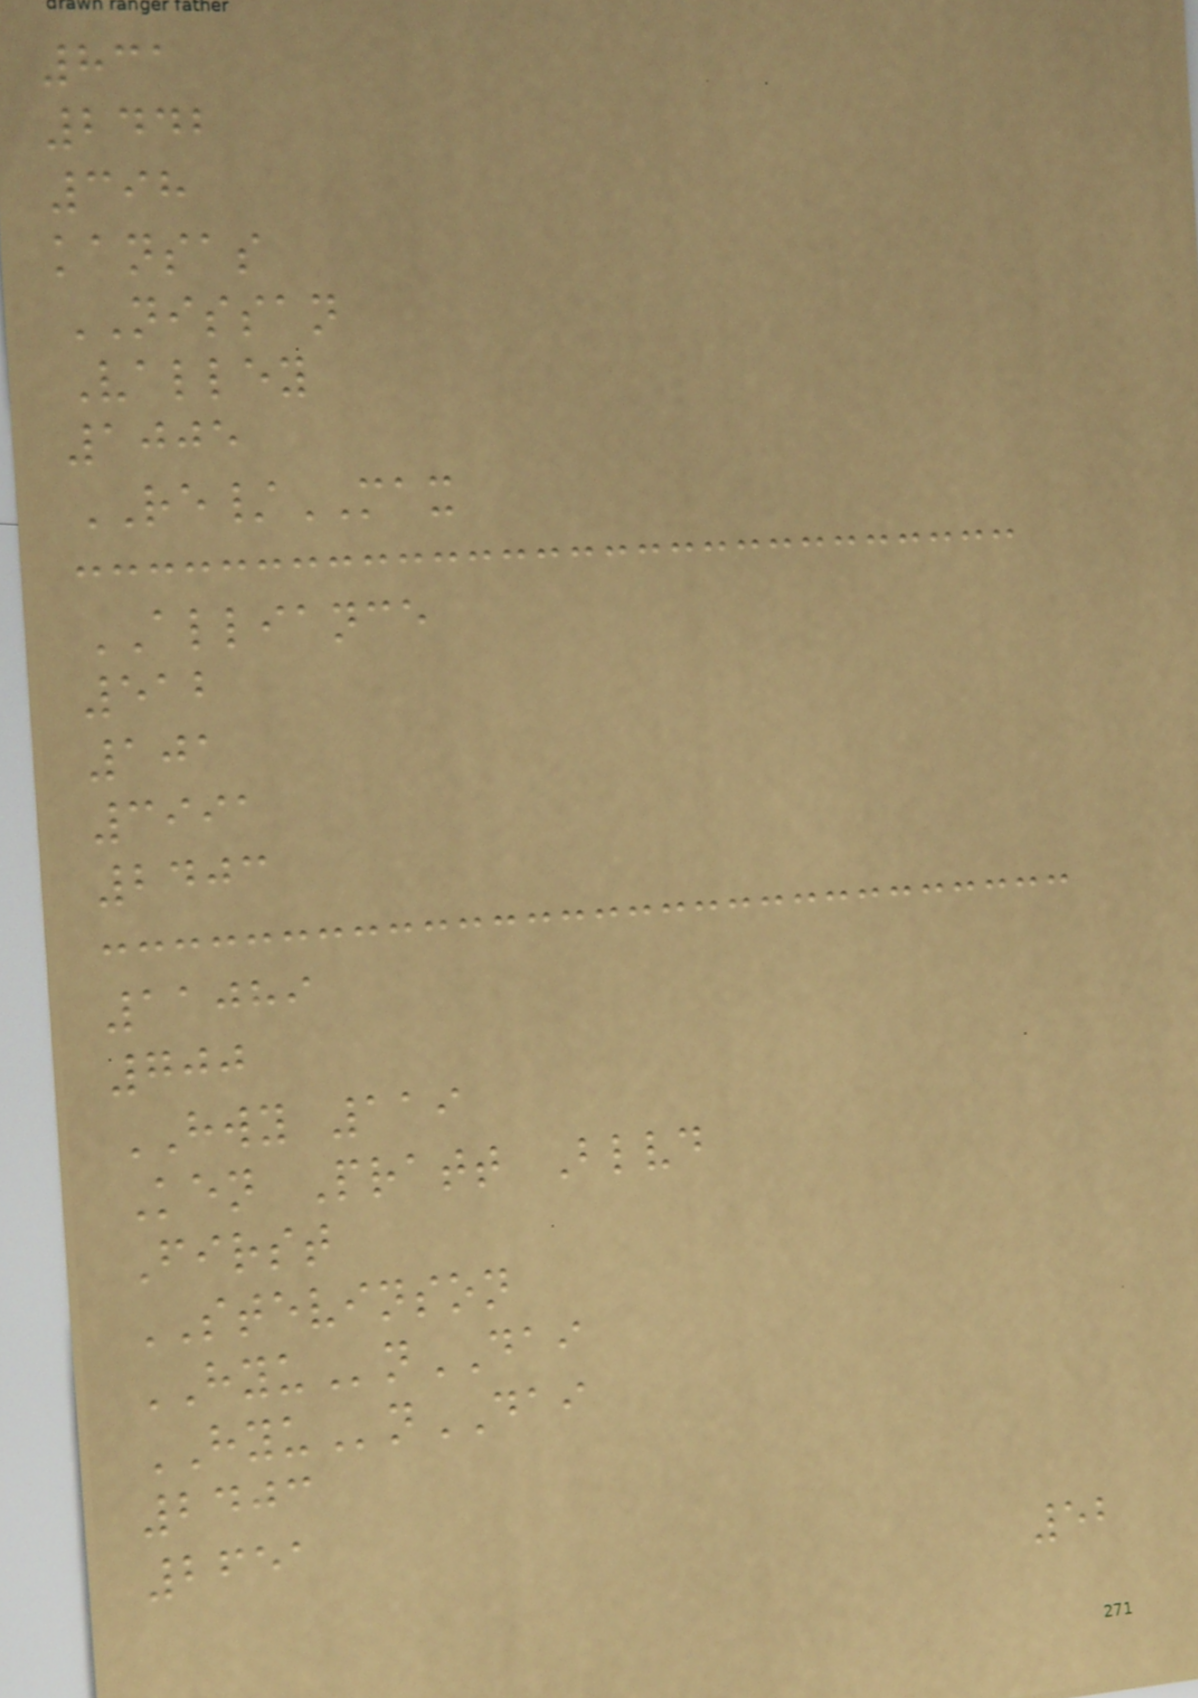831
2442
398
kansas
NISSAN
Valley
1005
RE/MAX
ALLIANCE
512
101
3991
2403
11089
700
HWY 119
Ken Pratt Blvd
First
STEVINSON
HYUnDAI
HYUnDAI
2403
2651
52
